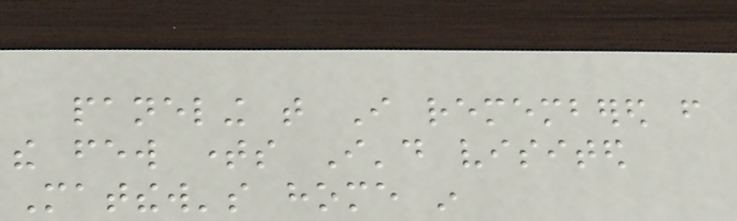paneling that I remembered from
the few times I'd visited
Matthew's home in
